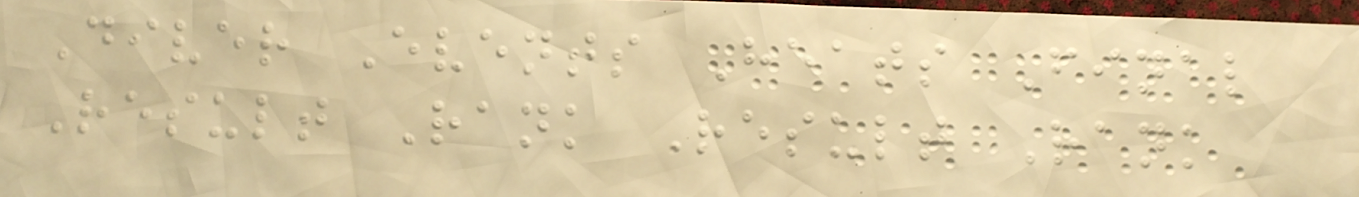Diver Events Heats Final
Result Rank Result Rank
